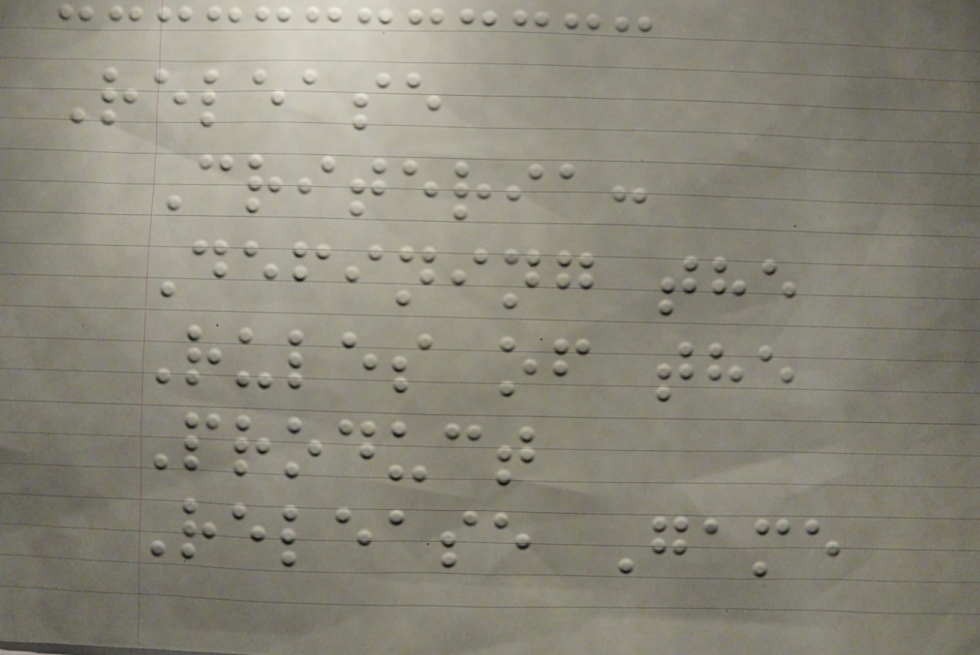Release
Criteria:
Defining the
Rules of the
Product
Release Game
